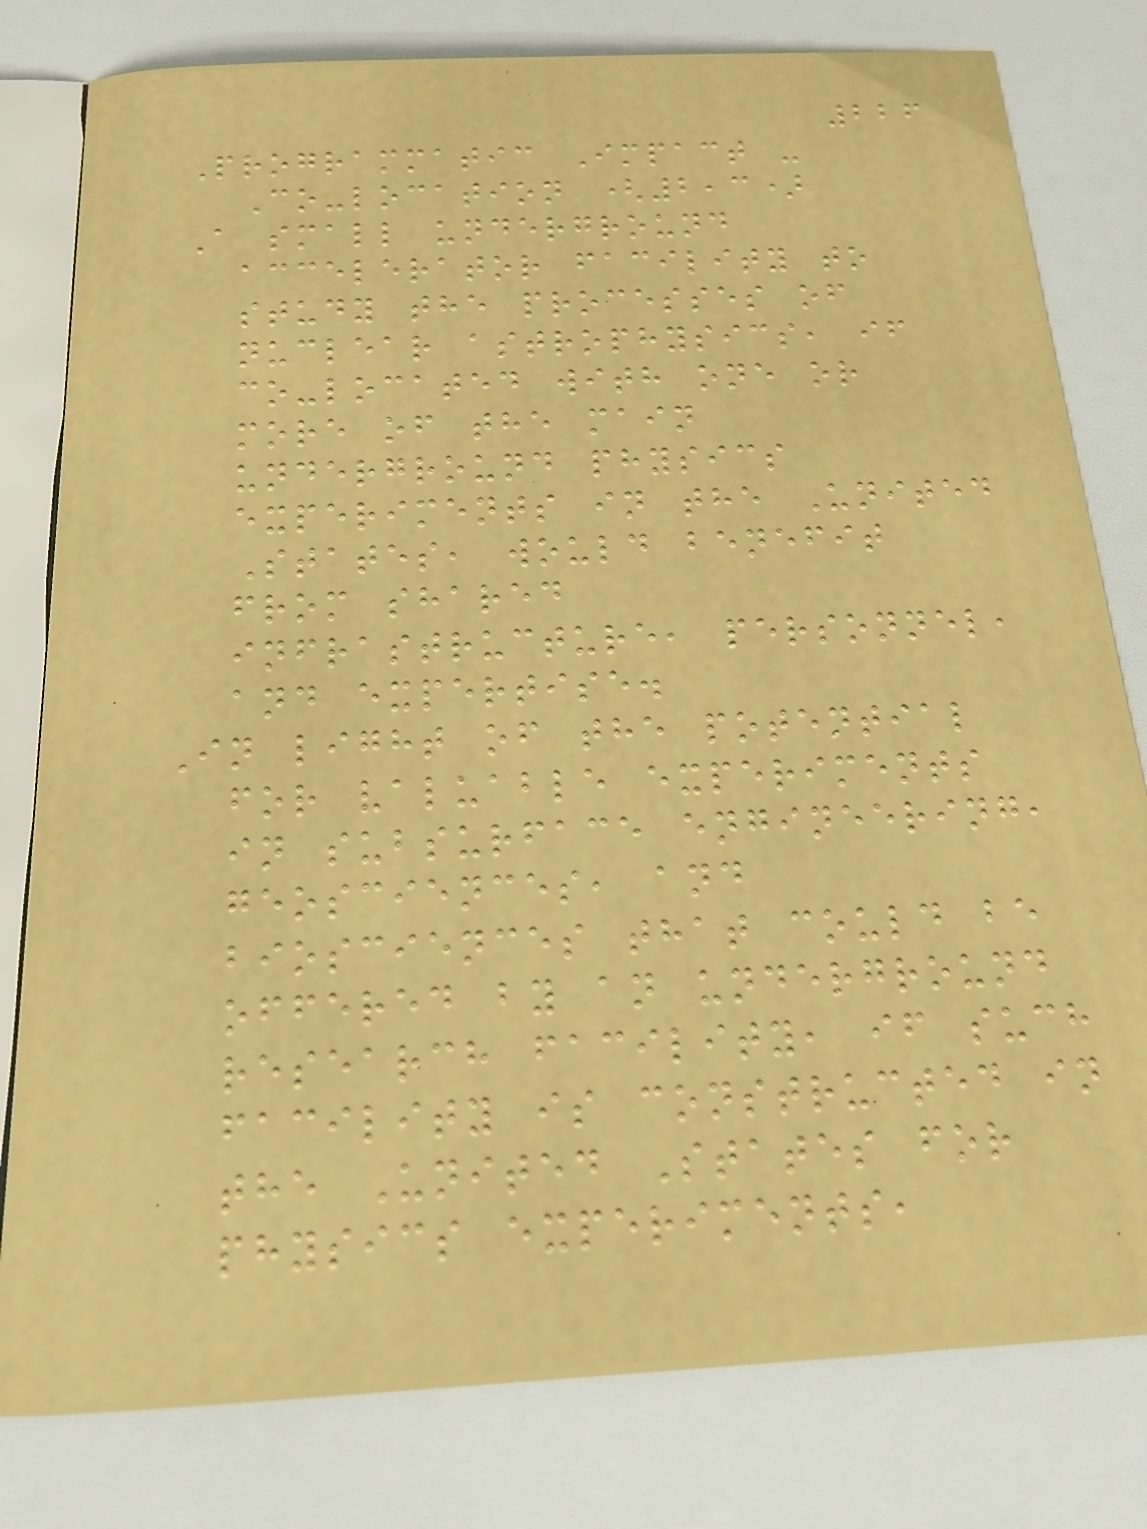226
Programmatic Impact -
Co-location (2,3)
A small underground
accelerator facility to
study the processes of
nuclear astrophysics, if
co-located with one or
more of the main
underground physics
experiments in the United
States, would benefit
from shared
infrastructure, personnel,
and expertise.
In light of the potential
for valuable experiments
in subsurface engineering,
geosciences, and
biosciences that could be
offered by an underground
research facility, if such
facility is constructed in
the United States for
physics experiments,
